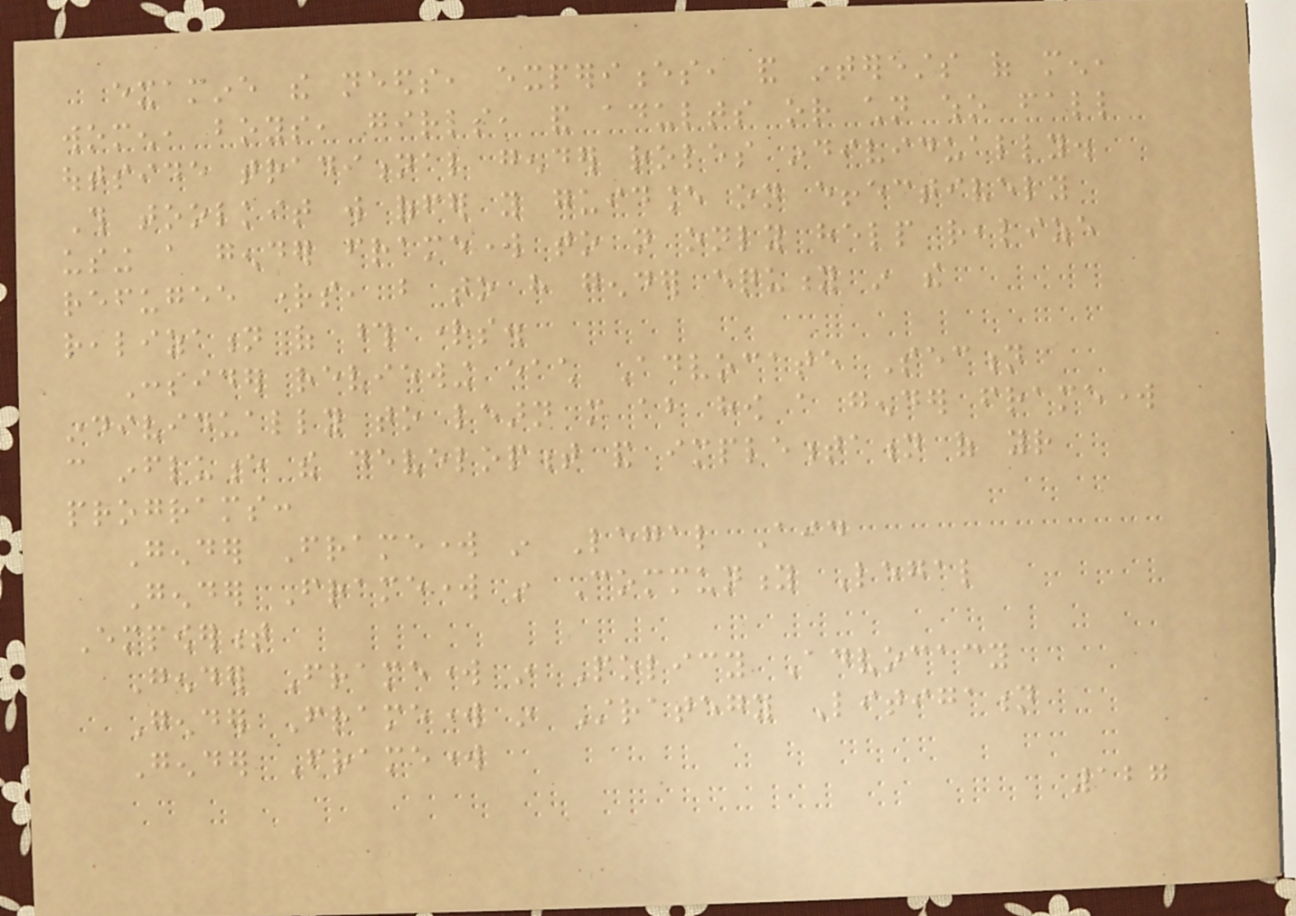examine the needs, experiences, and interests of men,
women, boys, girls, and adults or children who fall
outside traditional gender roles individually.
This toolkit will offer you guidance on effectively
using a gender framework to not only help realize
refugee rights, but to have gender equity in the
realization of those rights.
Consider reviewing each Advocate Section
individually to learn more about how a gender framework
can influence the development and implementation of your
programs:
Gender Framework in Legal Aid
Gender Framework in Community Legal
Empowerment
Gender Framework in Policy Advocacy
Gender Framework in Strategy Litigation
Gender Framework
127
